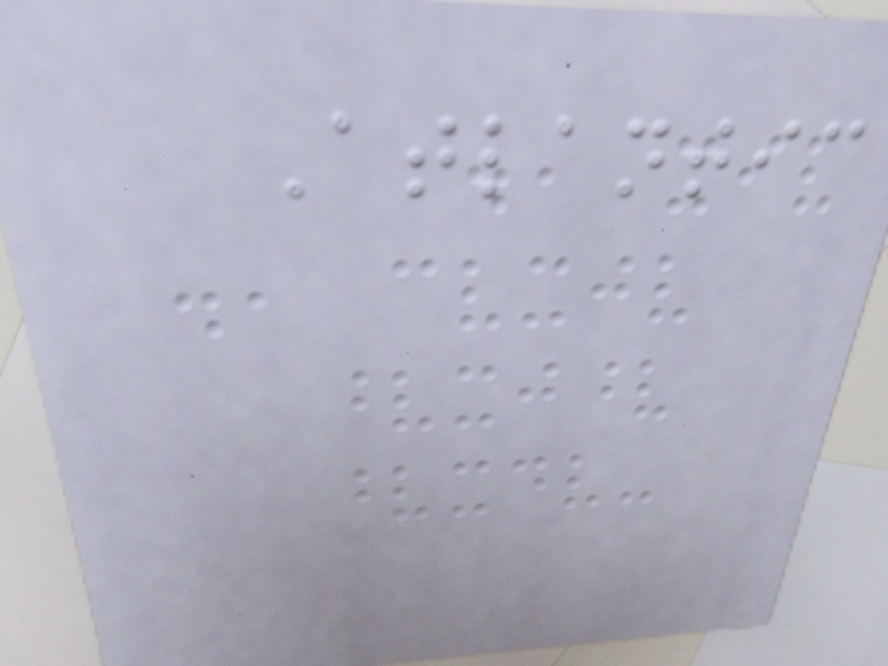Atlantic
